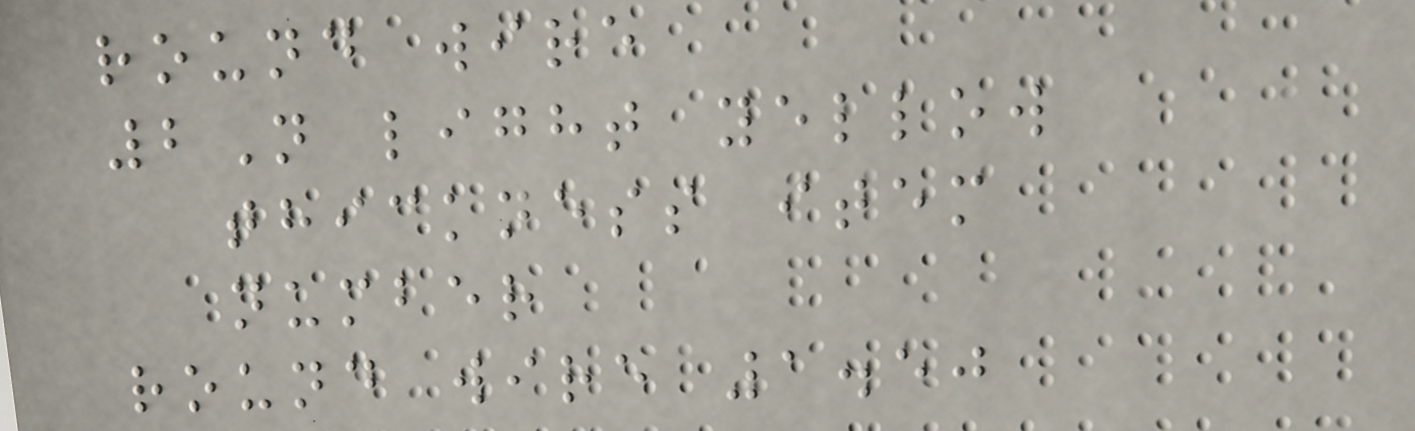round wire
2N light yellow
thickness item
number
round wire 1.50
